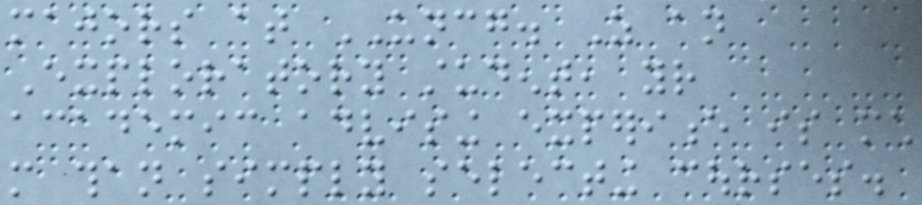majors at UNCG. As an
Exploratory student, your
academic advising experience is much
more than simply selecting courses.
